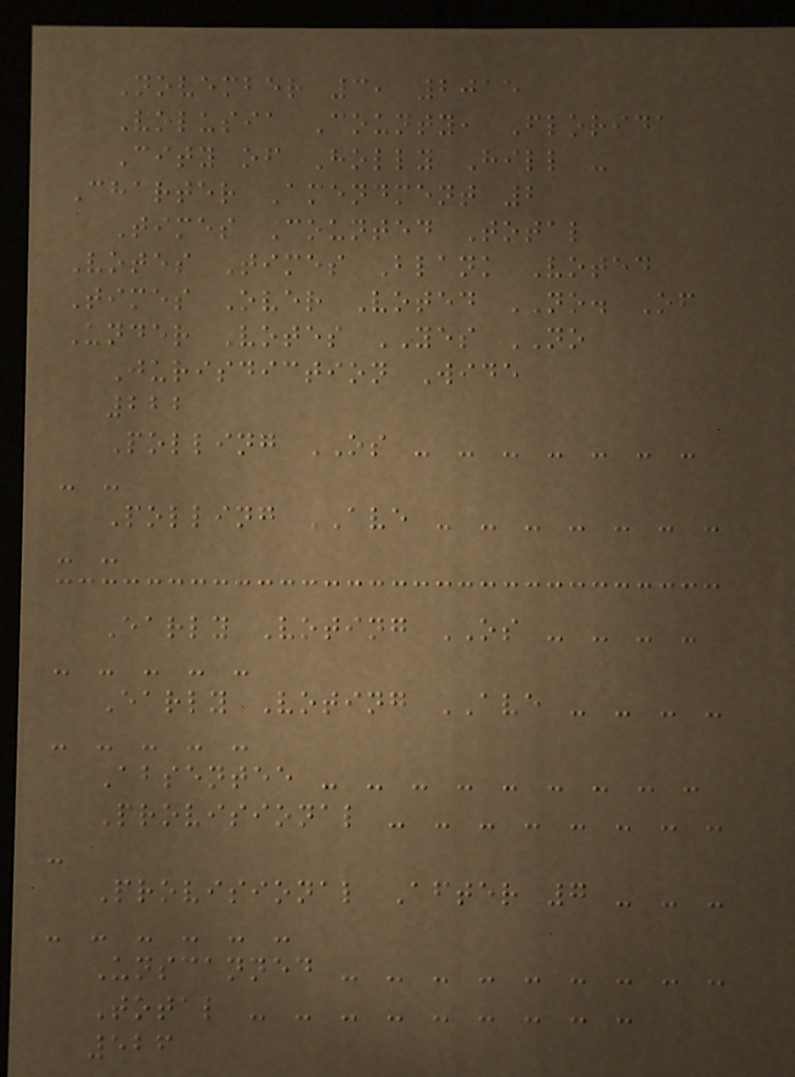November 3, 2015
Volusia County, Florida
City of Holly Hill -
Charter Amendment 2
Times Counted Total
Votes Times Blank Voted
Times Over Voted NO. Of
Under Votes YES NO
Jurisdiction Wide
222
Polling OS - - - - - - -
- -
Polling AVE - - - - - - -
- -
Early Voting OS - - - -
- - - - -
Early Voting AVE - - - -
- - - - -
Absentee - - - - - - - - -
Provisional - - - - - - - -
-
Provisional After 7 - - -
- - - - - -
Unscanned - - - - - - - - -
Total - - - - - - - - -
526
